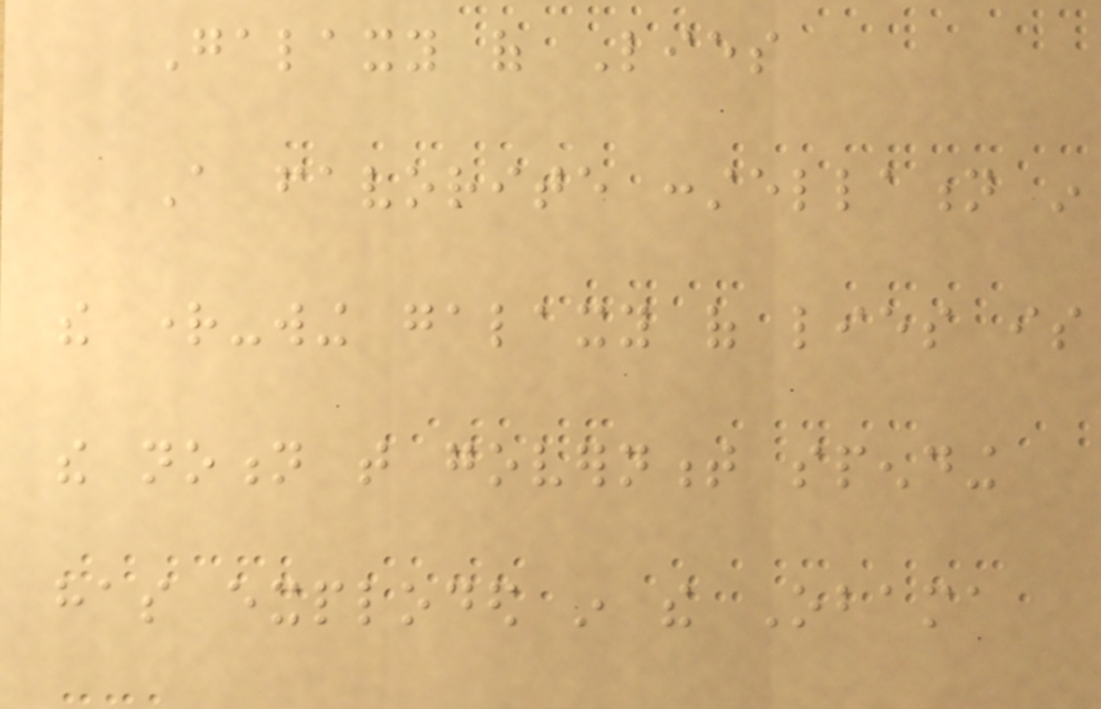Galaxy of Lies
A favorite constellation in
the right-wing galaxy of lies is
the notion that government spending
has exploded in the Obama
